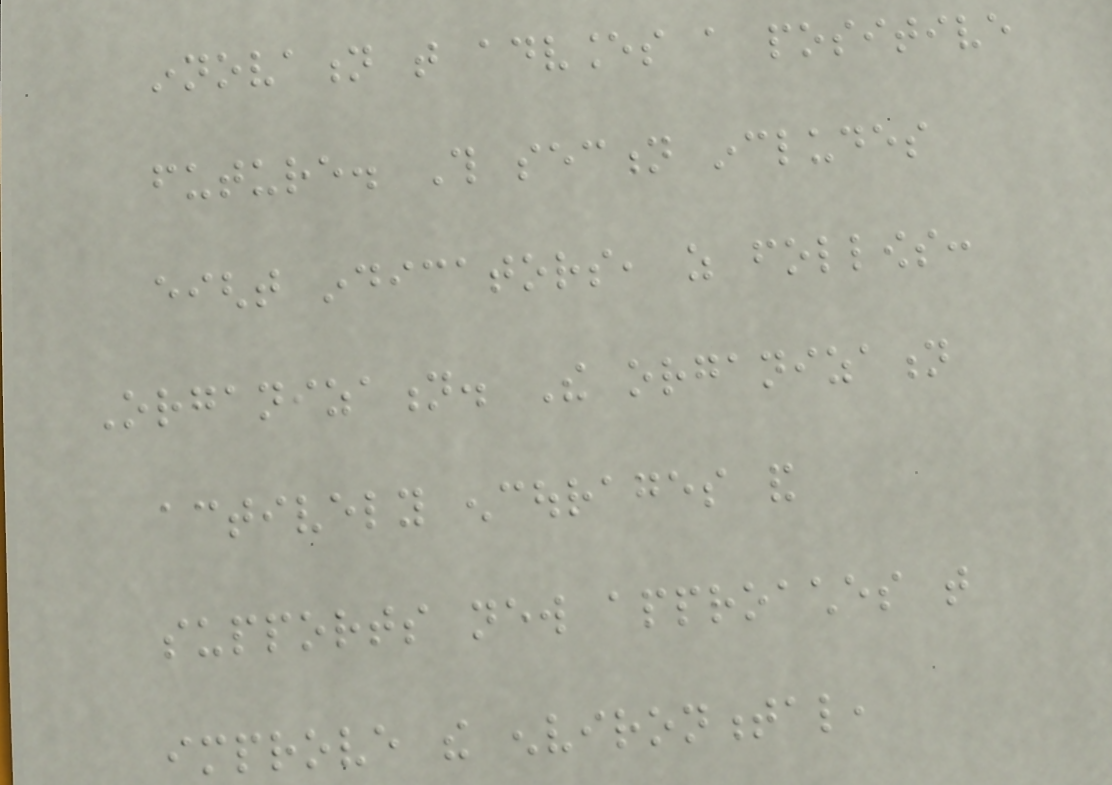innovation that advances a positive
future. This section includes
eight indicators, as follows:
Organization. The organization
actively encourages and
supports new approaches that
improve the environmental,
